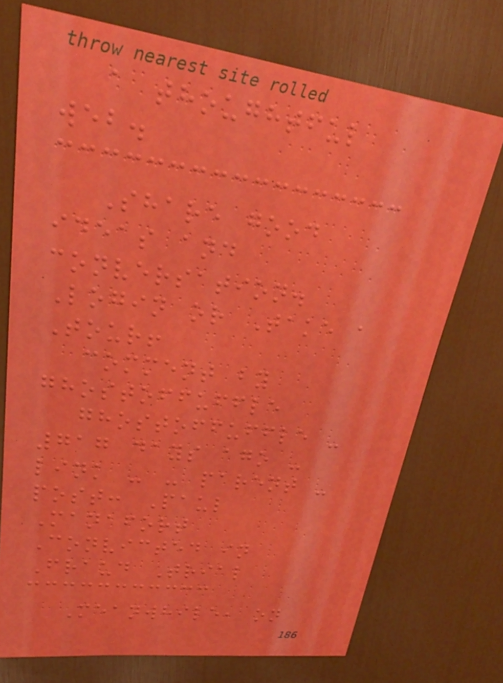a thoughtful
web.
Share good
ideas and
conversation.
Login or Take a
Tour!
comment by
ghostoffuffle
ghostoffuffle -
717 days ago -
link - - parent -
post: Paul
Manafort
Convicted in
Fraud Trial
Meanwhile, on
